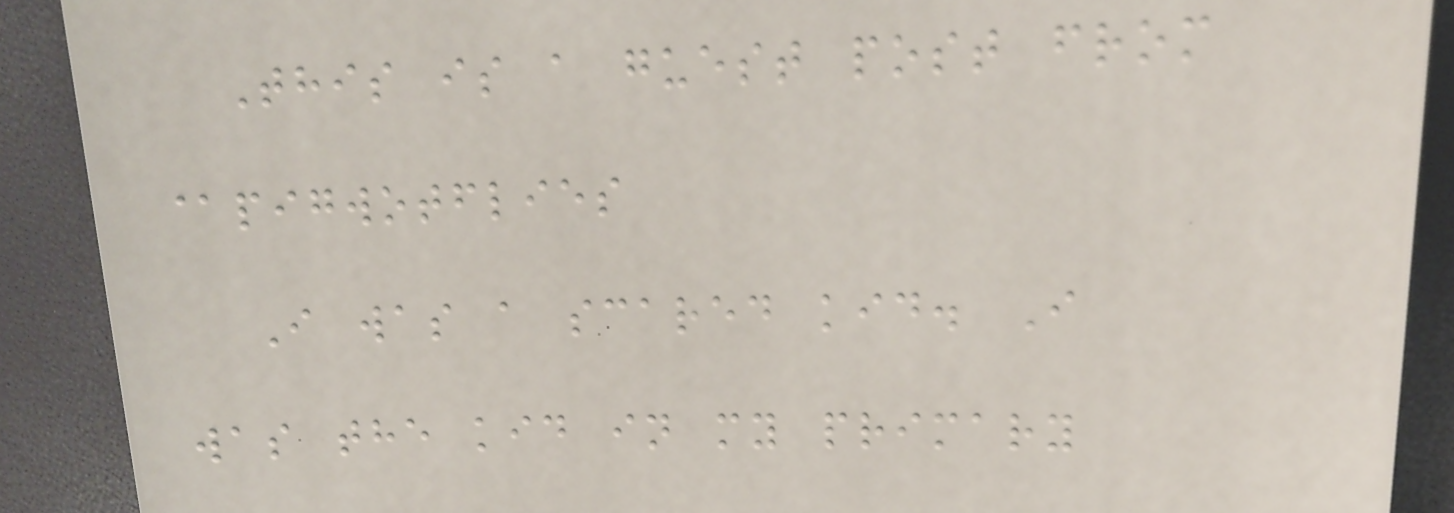This is a guest post from
@pigwotflies
I was a scared kid. I
was the kid in my primary
